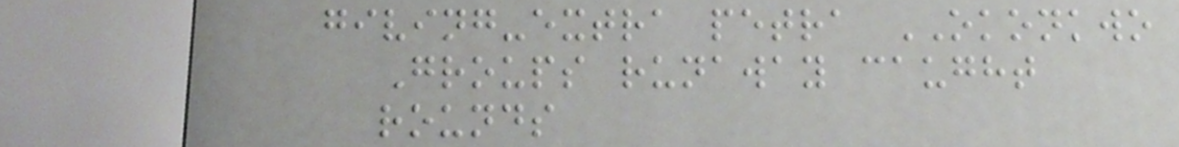giving-extra petra OKONKWO
Groups runaway caught
rounds
